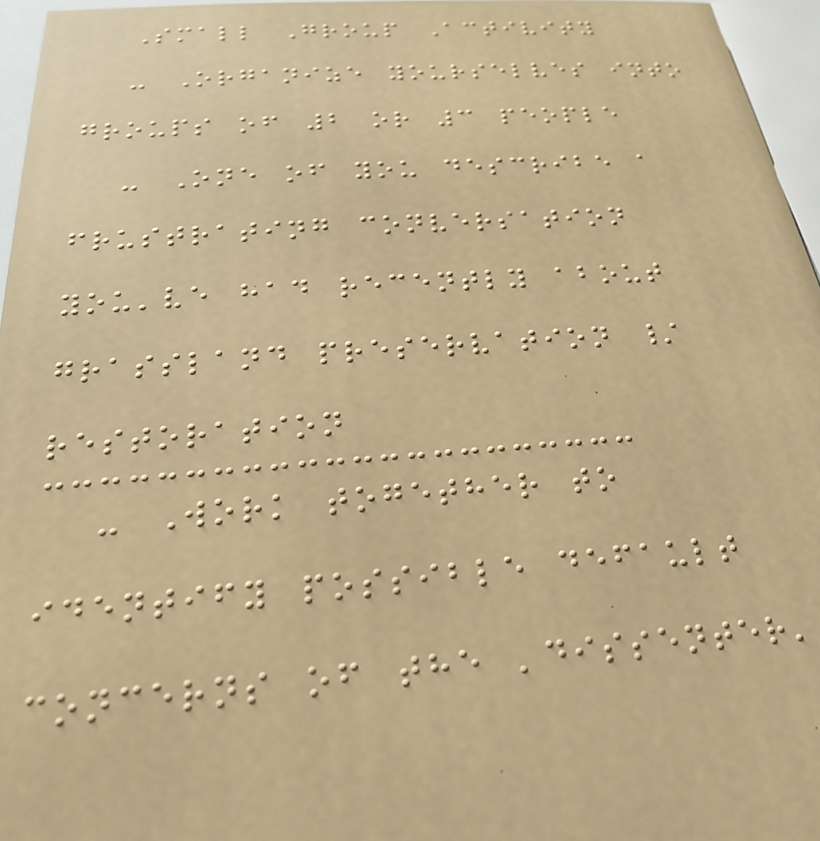Small Group Activity
- Organize yourselves into
groups of 2 or 3 people
- One of you describe a
frustrating conversation
you've had recently about
grassland preservation /
restoration
- Work together to
identify possible default
concerns of the 'dissenter'
